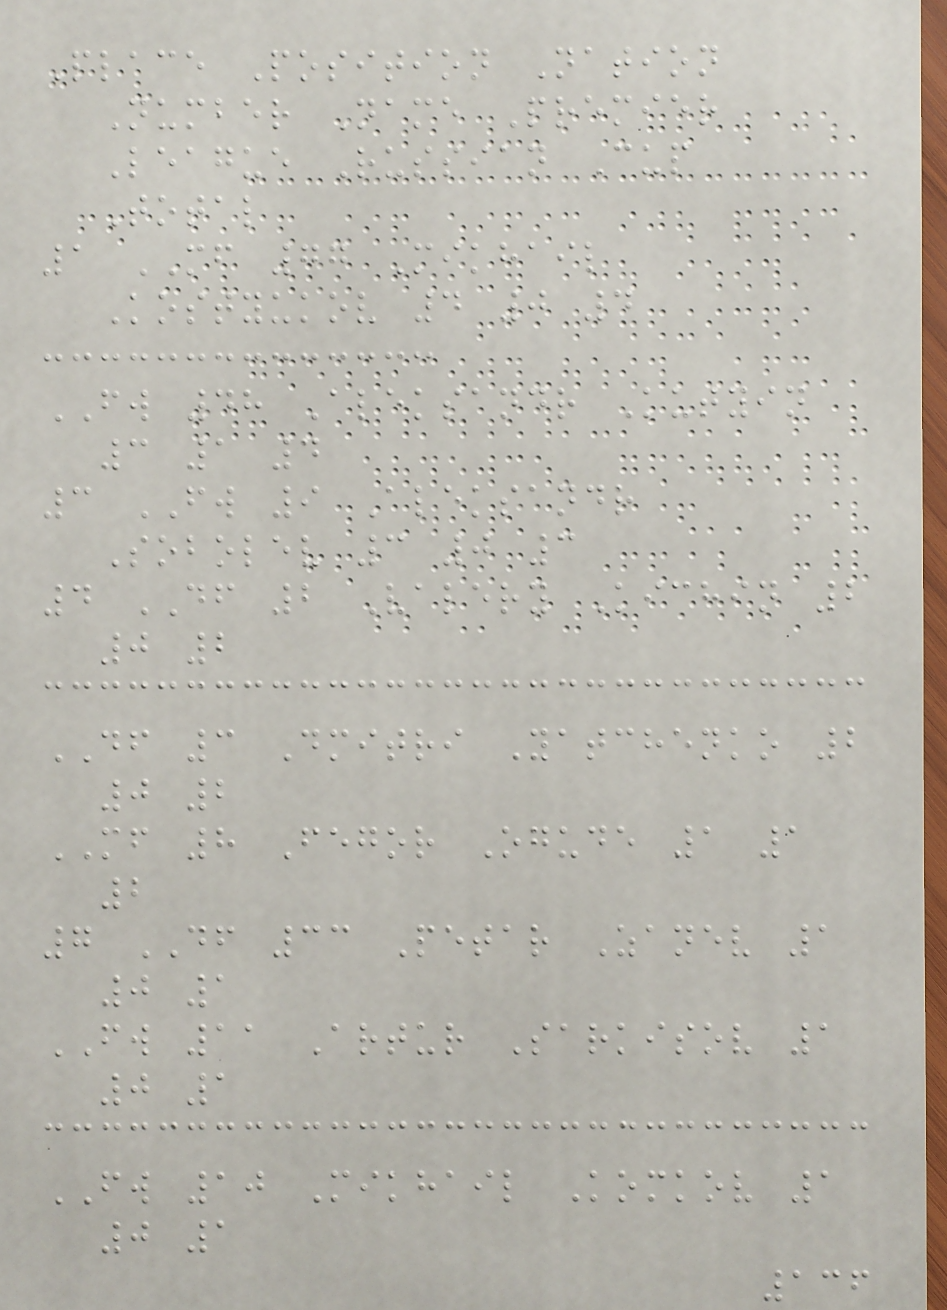Place Position Nation
Number Name Premier
League Russian Cup
Total
1 MF 77 Mikhail
Kostyukov 4 0 4
FW 48 Aleksandr Kutyin
3 1 4
3 FW 9 Aleksandr
Sobolev 3 0 3
4 DF 2 Valery Kichin 2
0 2
DF 3 Dmitri Yatchenko 2
0 2
MF 8 Fegor Ogude 1 1
2
7 DF 33 Petar Zanev 1
0 1
FW 11 Artur Sarkisov 1
0 1
FW 10 Mikhail Komkov 1
0 1
136
